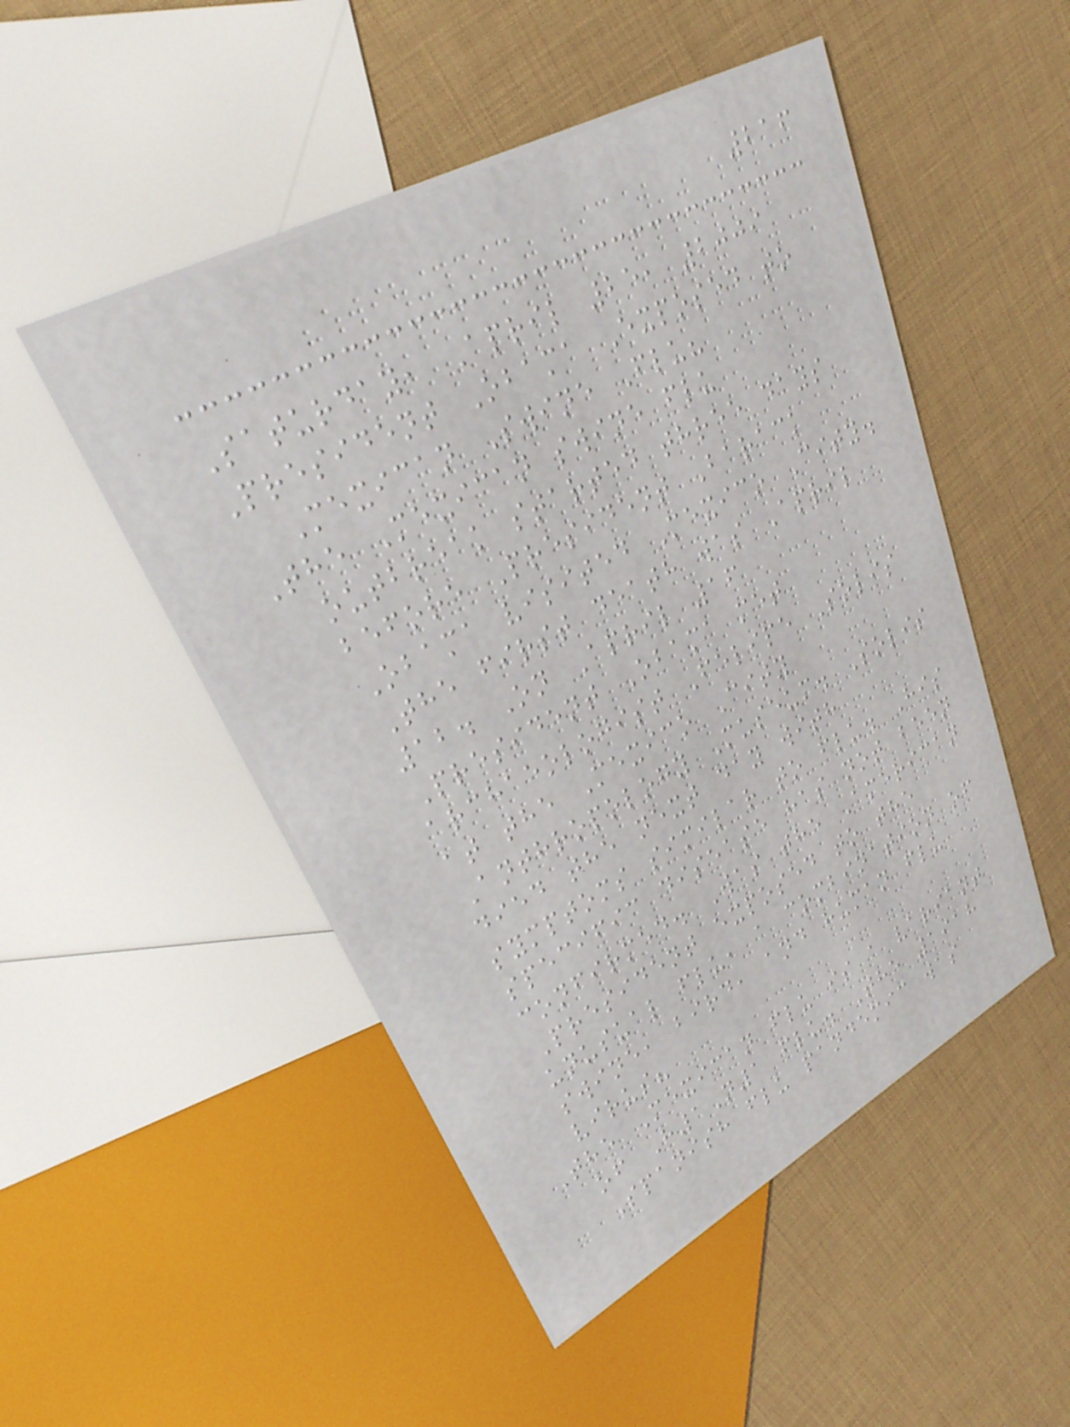216
Saturday, April 25, 2009
President Obama Exposed to
Mexican Swine Flu?
The Mexican swine flu
outbreak started three days
before President Barack
Obama visited Mexico City.
The first death was April
12. On April 16
President Obama met
archaeologist Felipe Solis
at the Mexico City
Anthropology Museum. Solis
died the next day with
symptoms similar to flu. His
specific disease has not been
confirmed. Was the American
President exposed to the
unusual flu, a combination of
swine, bird, and human flu
virus?
The Mexican flu is a variant
of H1N1 flu. The 1918
Spanish flu pandemic was
